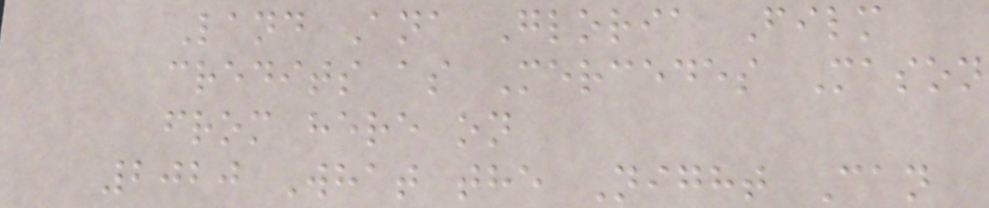Land Ana Gloria Film
credits as Mercedes Mason
from here on
2020 What the Night Can
